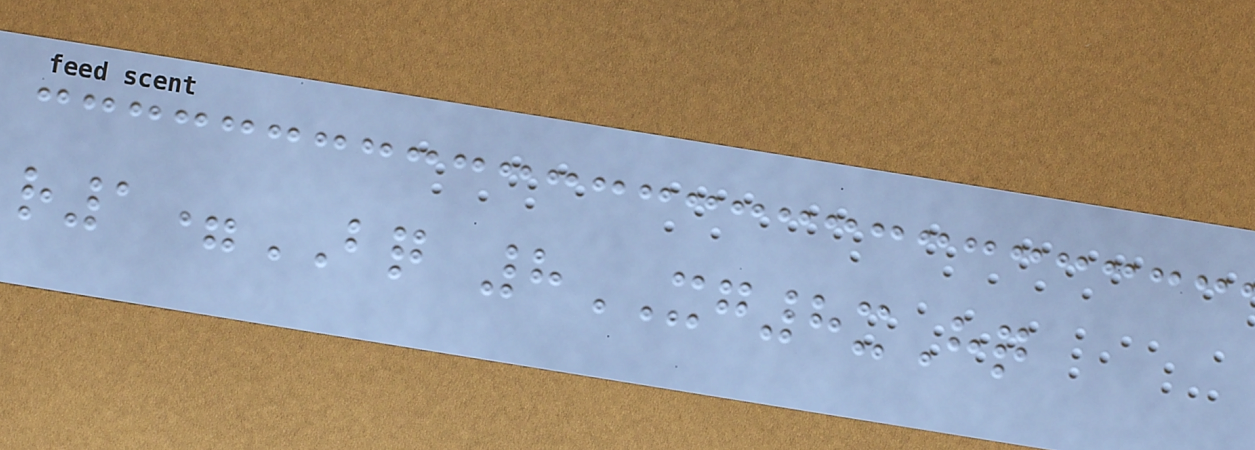r1=BQ 8XG8xHq
